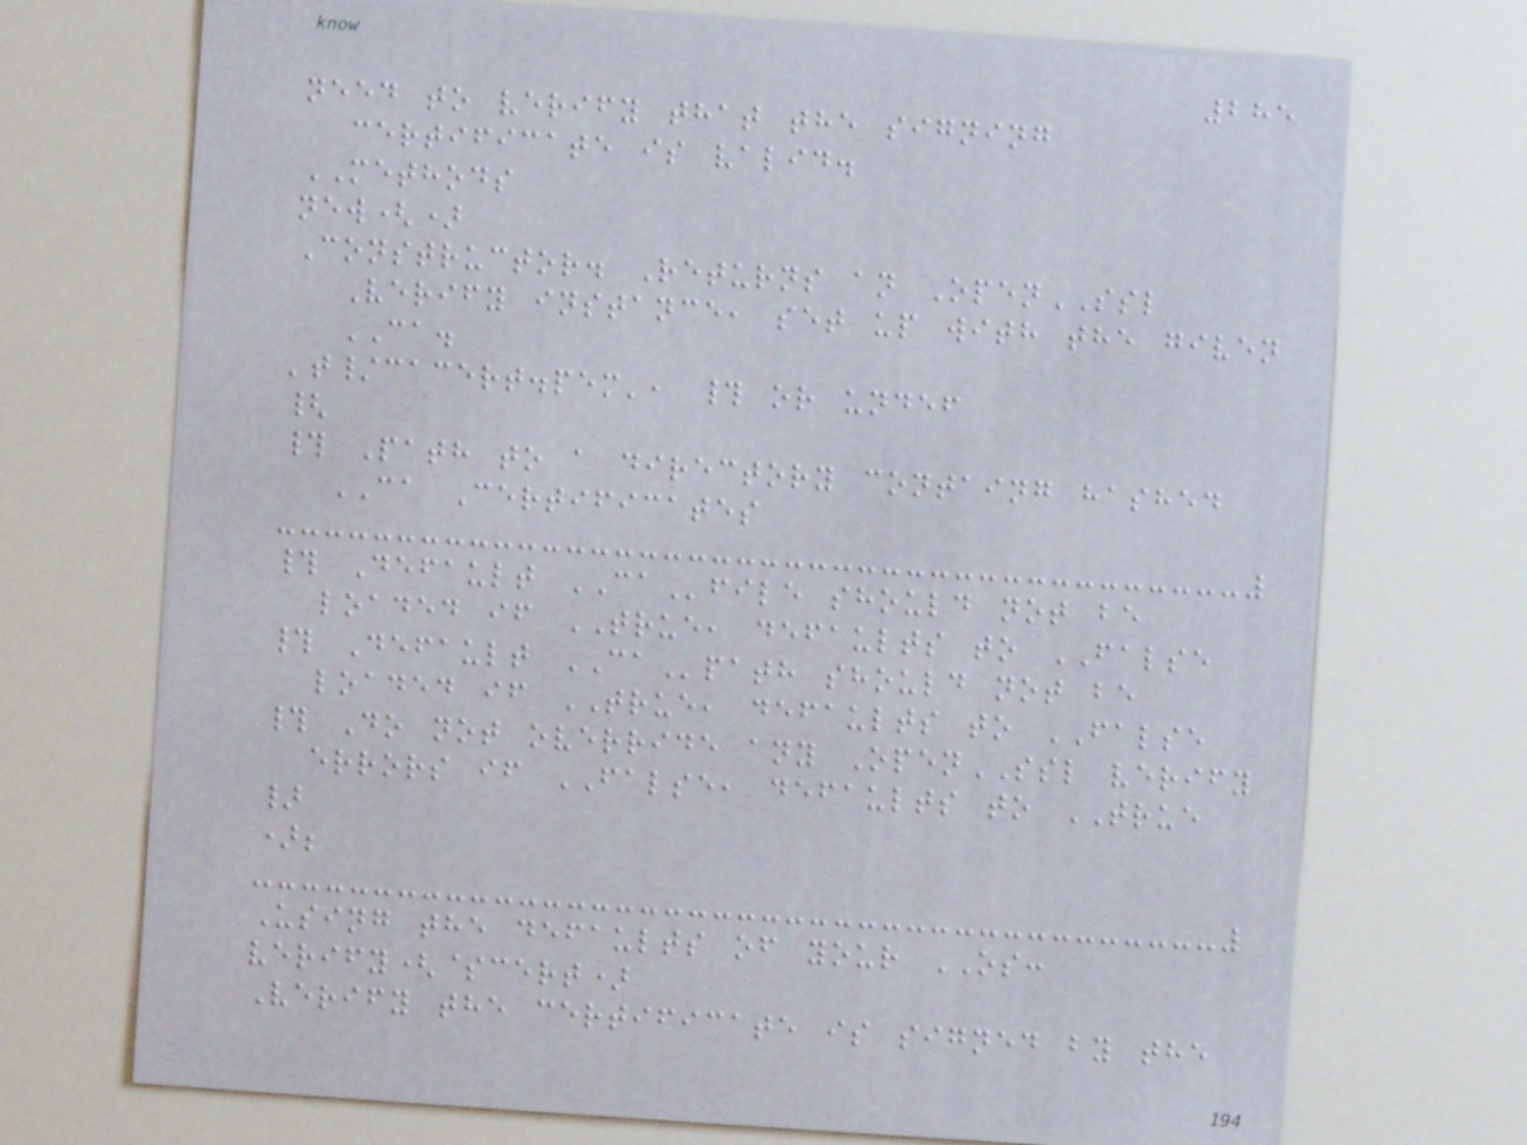285
need to verify that the signing
certificate is valid.
METHODS
new()
Constructor. Returns an OpenSSL
Verify instance, set up with the given
CA.
't/cacert.pem', # or undef
{
# Path to a directory containg hashed
CA Certificates
# Default CAfile should not be
loaded if TRUE, defaults to FALSE
# Default CApath should not be
loaded if TRUE, defaults to FALSE
# Do not override any OpenSSL verify
errors if FALSE, defaults to TRUE
}
);
Using the defaults of your OS:
verify($cert)
Verify the certificate is signed by the
